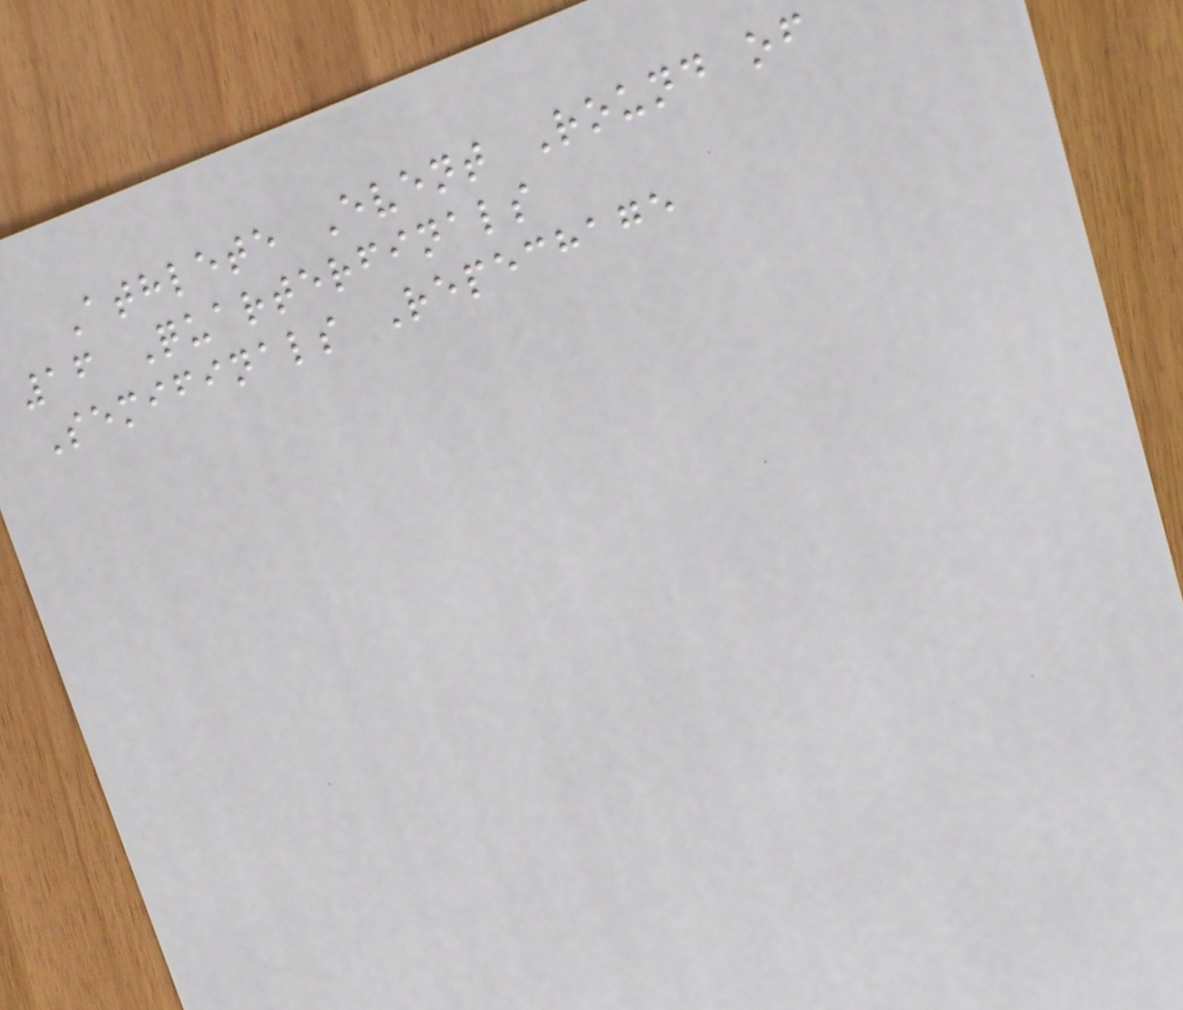Athlete Event Round of
16 Quarterfinals
Semifinals Repechage
